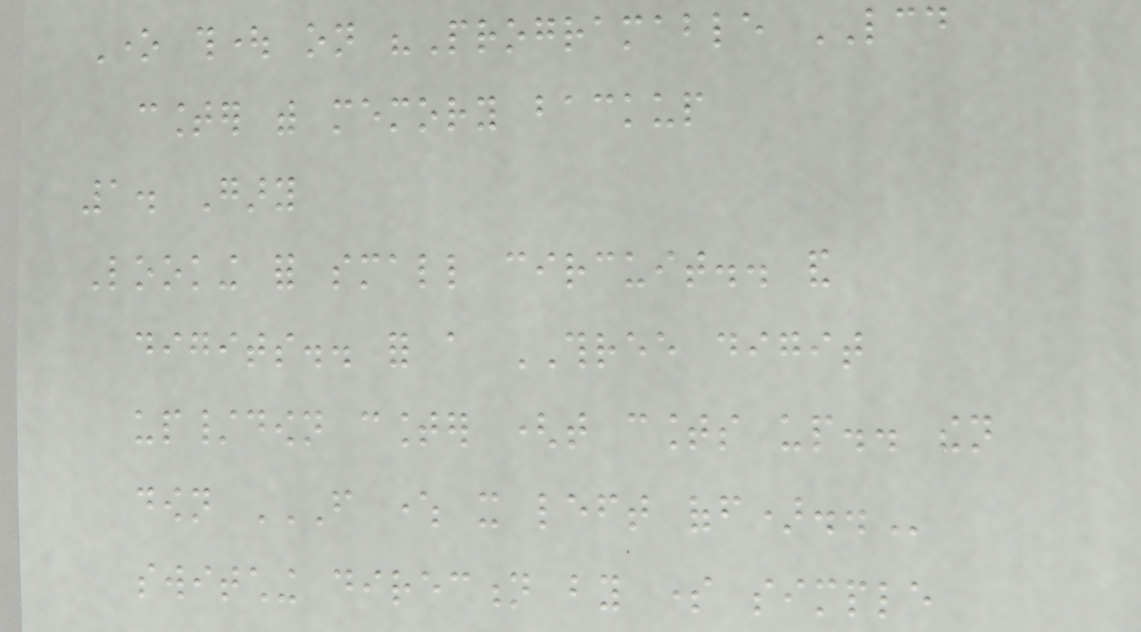One thought on "Programable LCD
counter with memory backup
1. Gary
Looking for small circuit.. and
digits.. for a THREE digit
up/down counter (that counts up.. then
down FROM WHERE IT LEFT OFF)..
switching direction by some simple
